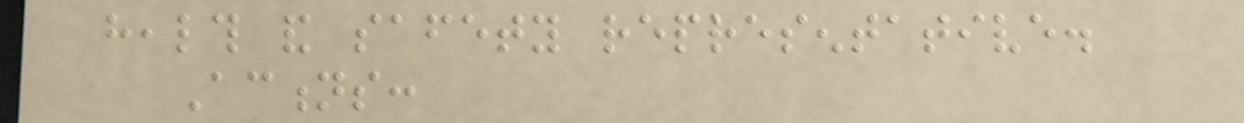health and safety representative.
Actions:
